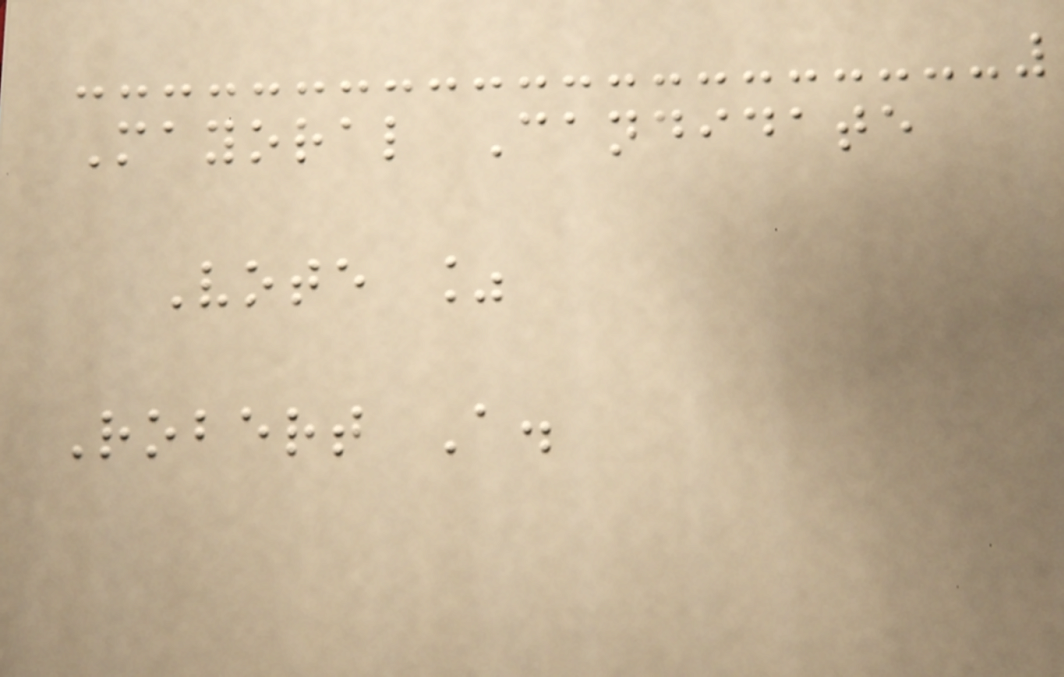Mayoral Candidate
Vote %
Robert A.
